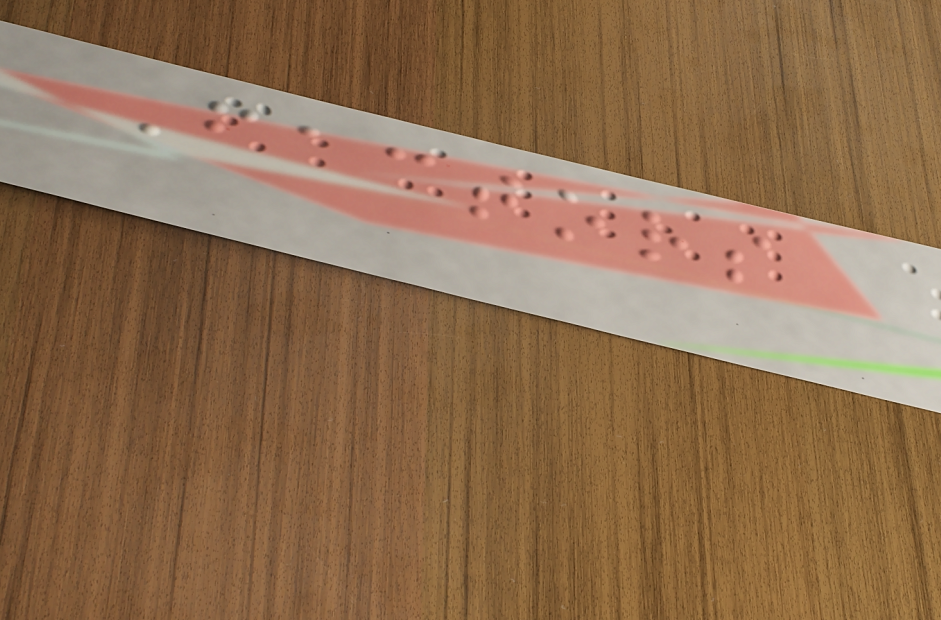Factors
